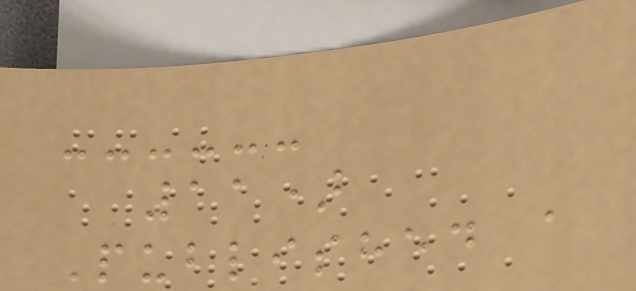11)
Published a
